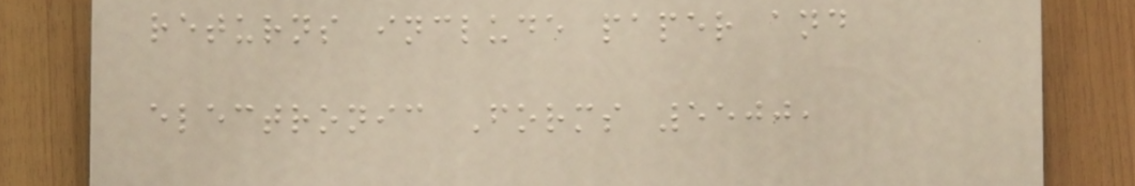returns include paper and
electronic Forms 5500,
